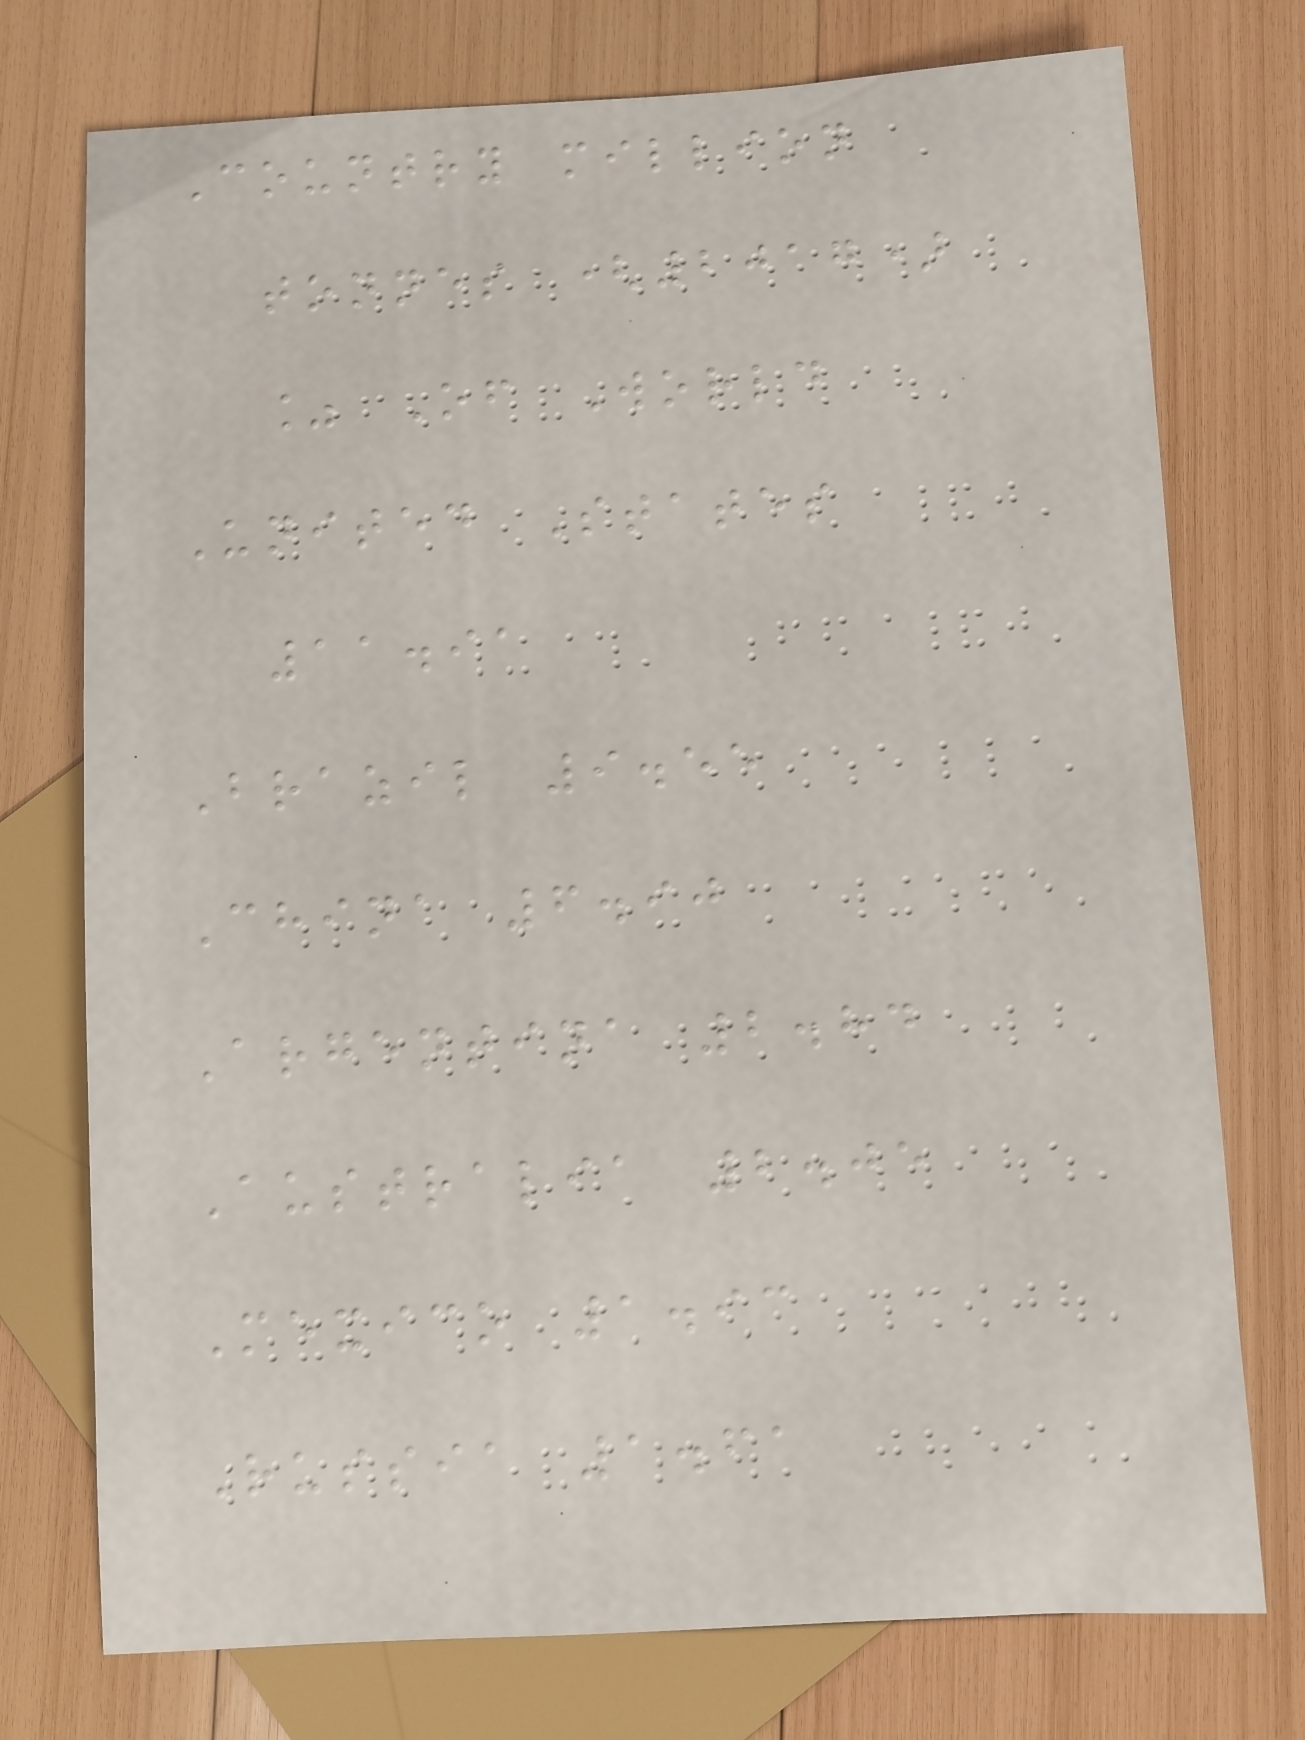Country million
tonnes (2017)
% Of World
United States
11.91
Brazil 9.55
China 6.90
Argentina 2.84
Australia 2.05
Mexico 1.93
Russia 1.61
